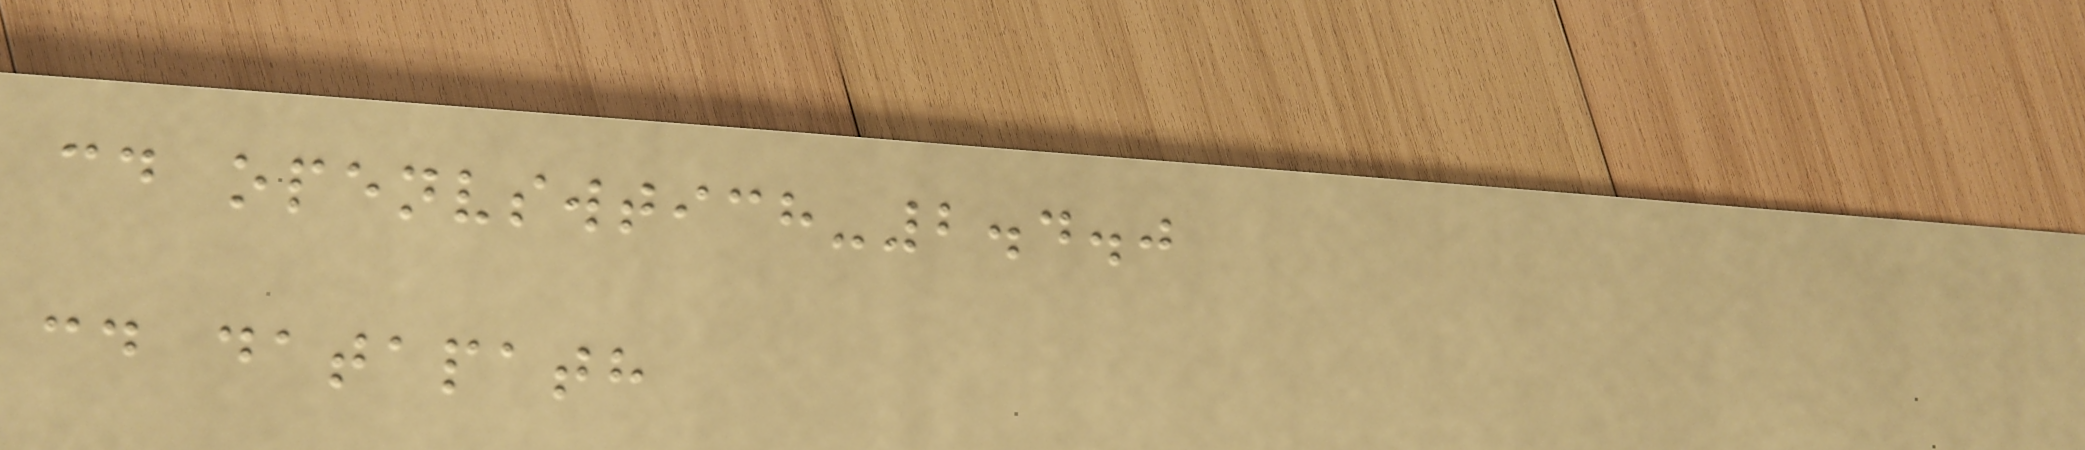cd openvswtich-2.4.0
cd datapath
